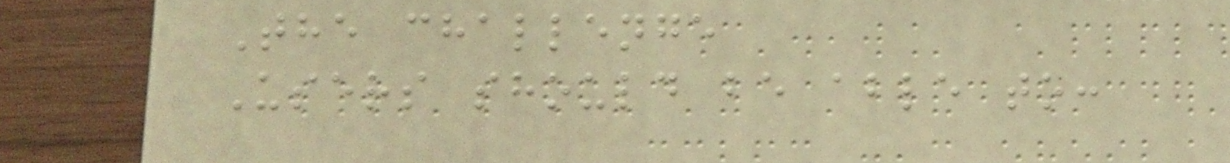The challenge
Users should be able to:
